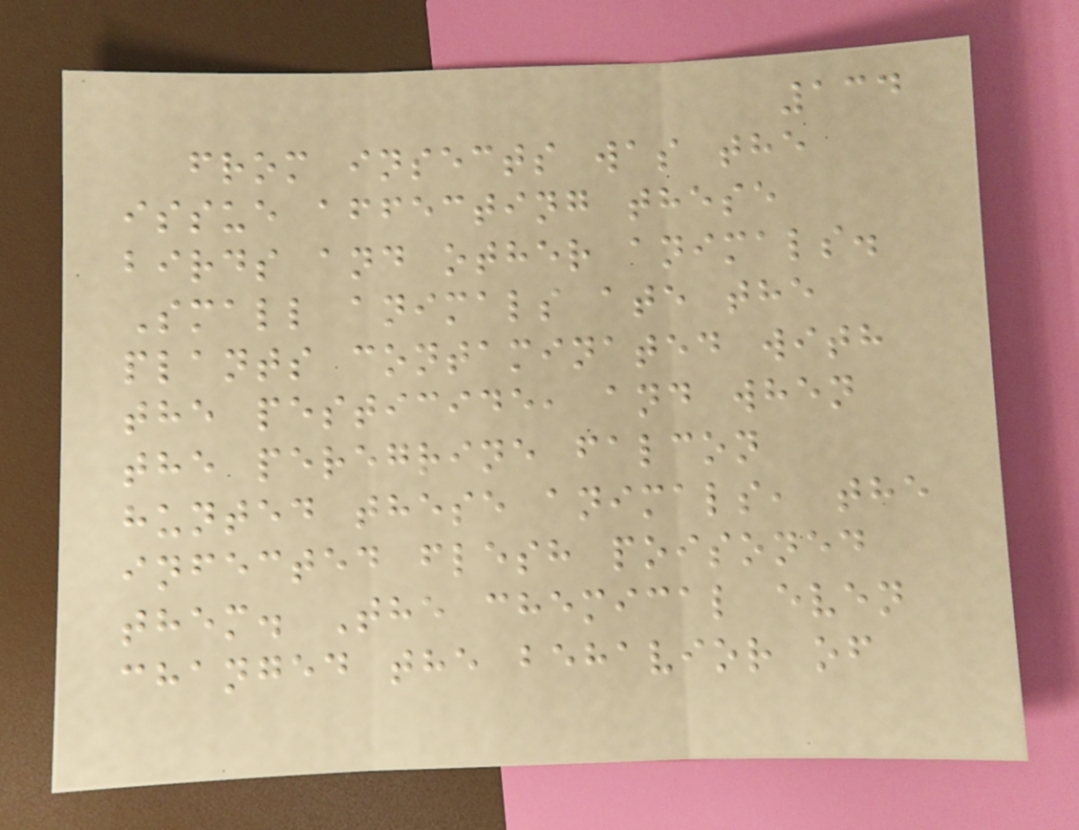134
from insects was the
issue affecting these
birds and other animals.
Small animals ate the
plants contaminated with
the pesticide, and when
the peregrine falcon
hunted these animals, the
infected flesh poisoned
them. The chemical even
changed the behavior of
